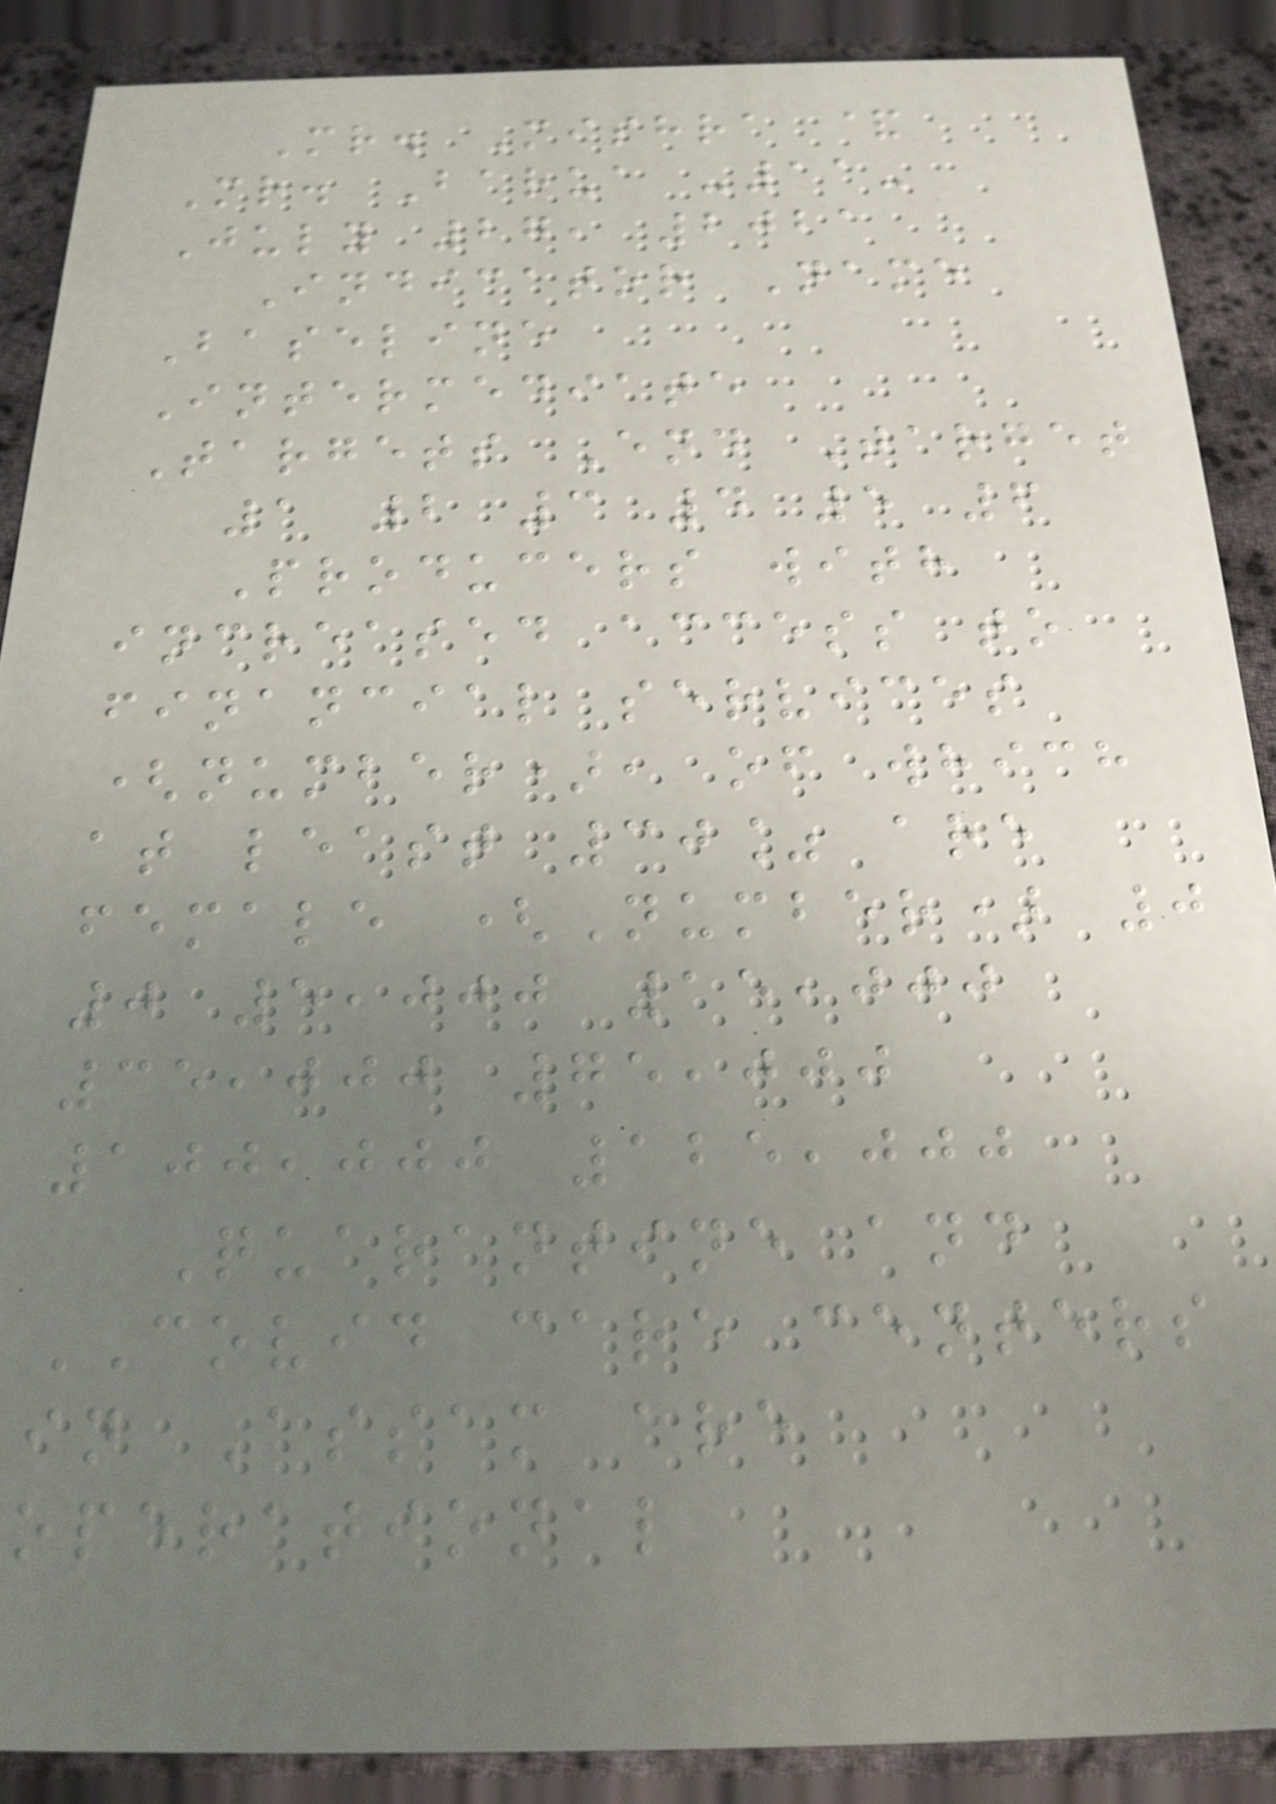Mr. Mishra &
Mr. Barua -11-
July 27, 2021
Indicator Name
Baseline
Intermediate
Targets End Target
1 2 3 4 5 6
Producers with
increased access to
financial services
(number), of which
at least 30% are
female (Number) 0
0 5,000 15,000
35,000 75,000
100,000 125,000
Quarantine and
COVID care centers
in Assam are
operational
